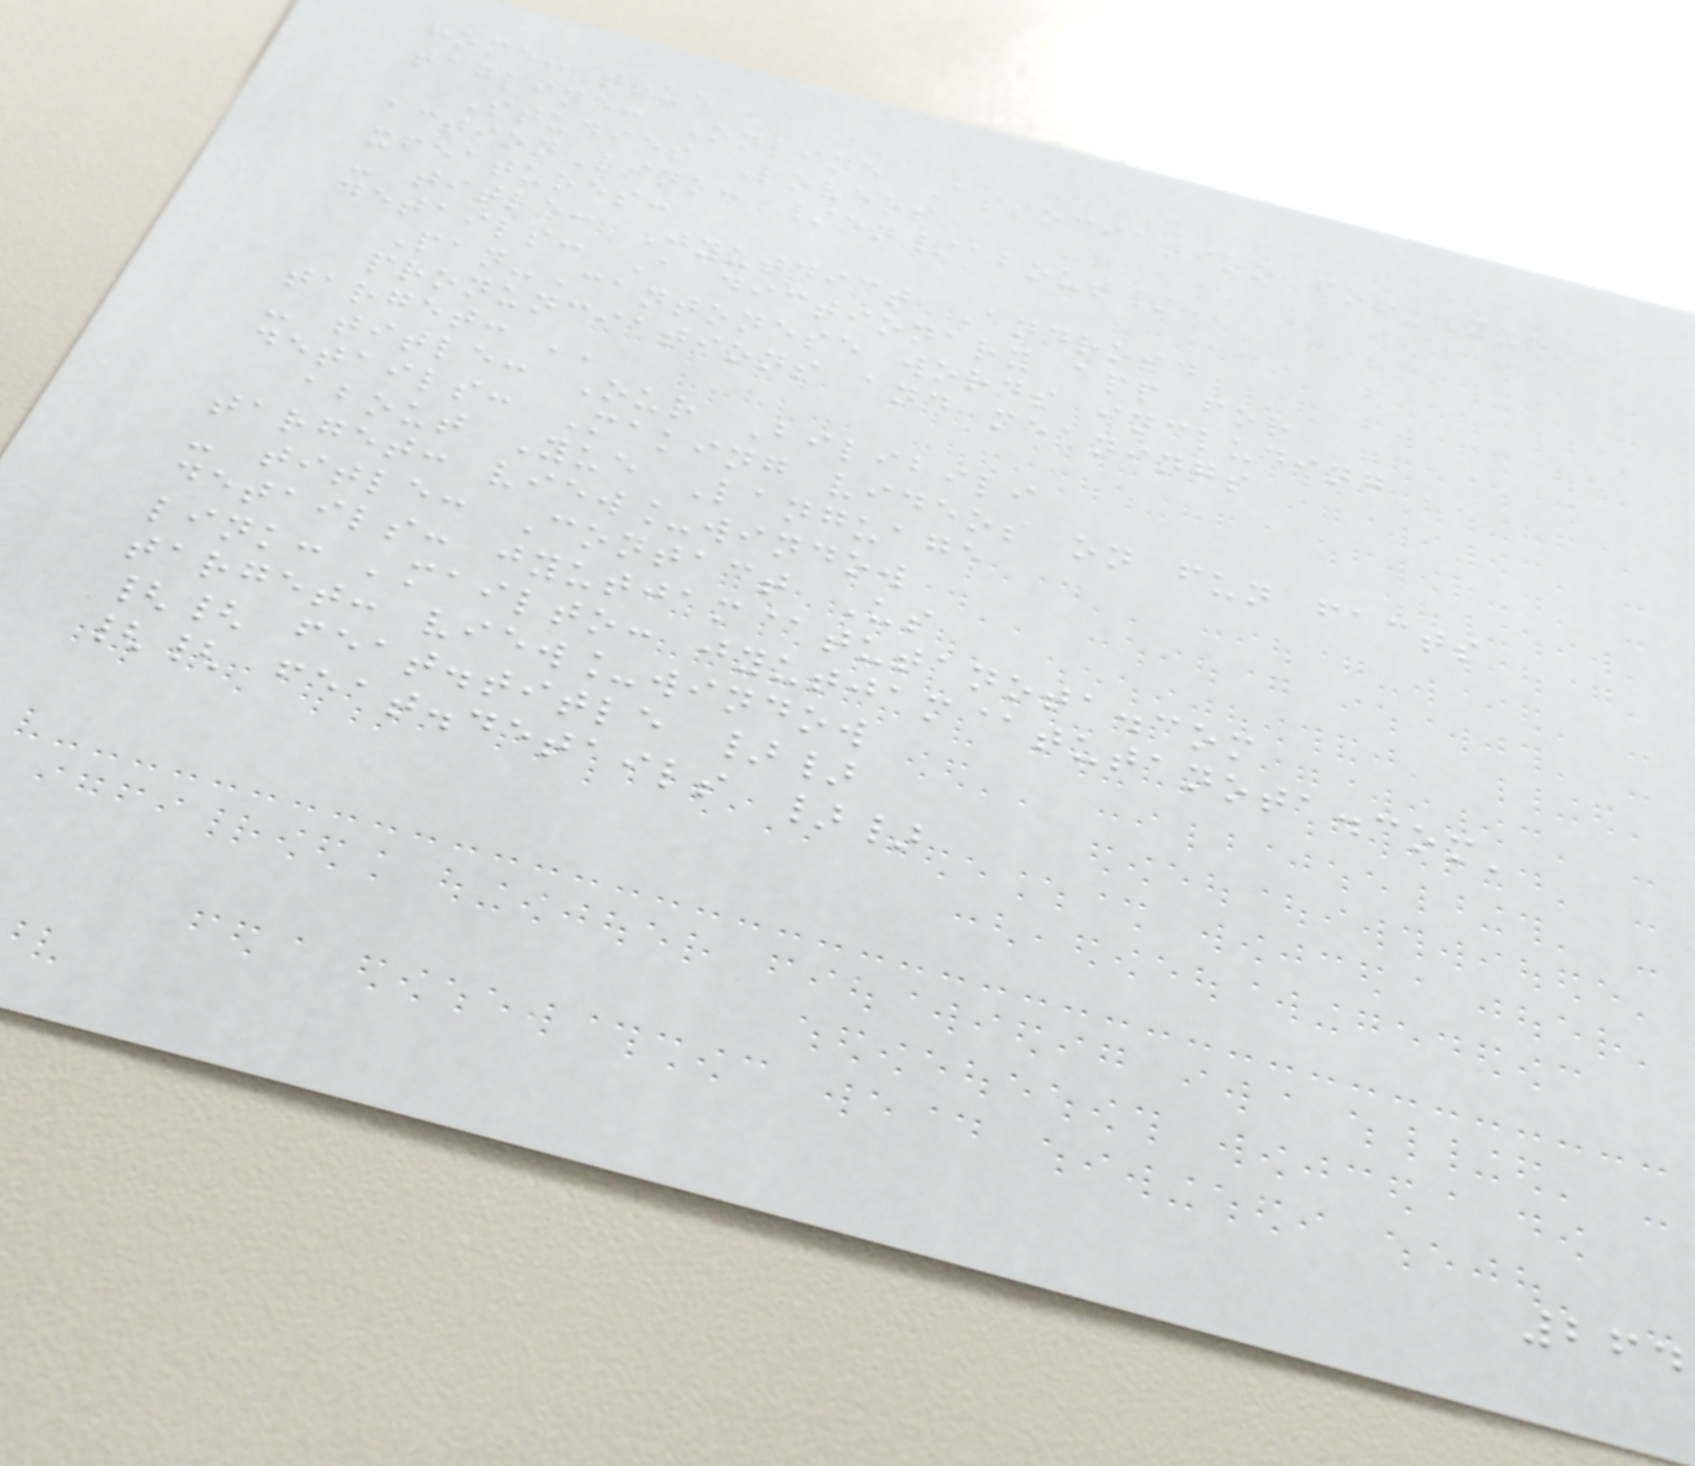home: true
tagline: Online Association for Yue
Studies Lovers
actionLink: /en/about/
xfeatures:
- title: Jyutdict Android
details: A dictionary app for
Pan-Cantonese words including
pronunciations and meanings
target: ''
- title: Our Bilibili
details: Making videos on fun facts
about Yue Language
target: view_window
- title: Contact Us
details: jyutjam@tutanota.com
link: 'mailto: jyutjam@tutanota.com'
target: view_window
{{ feat.title }}
{{ feat.details }}
264
